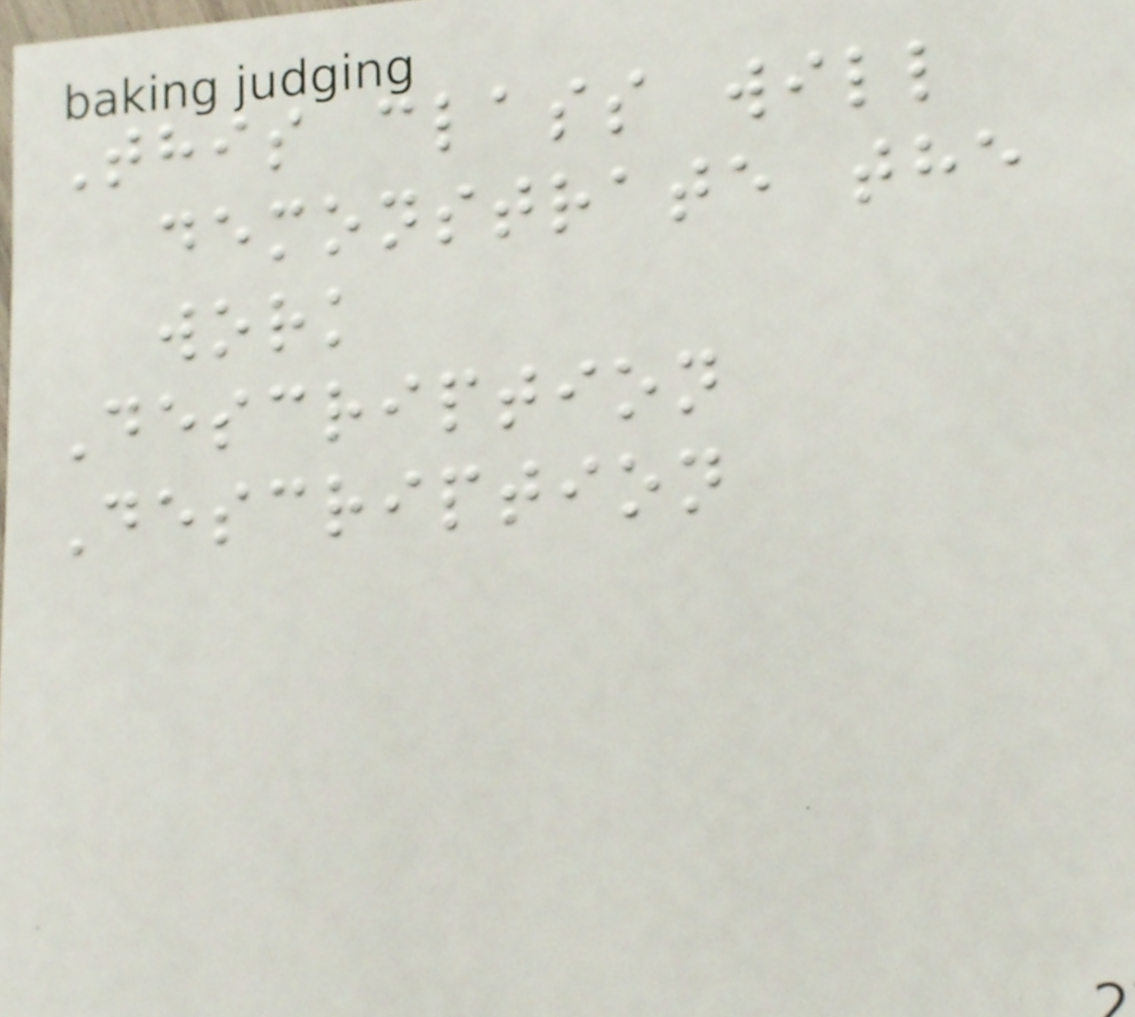This class will
demonstrate the
work
Description
Description
